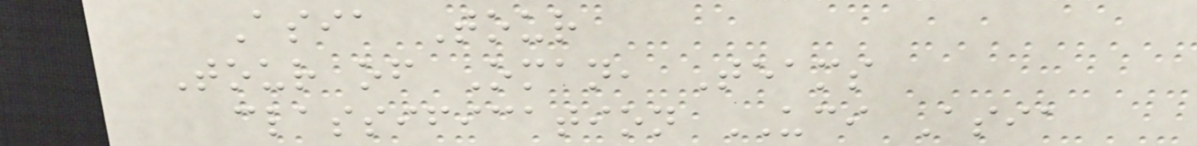Asia Tour
Tour of Oman, Teams
classification UCI Asia
